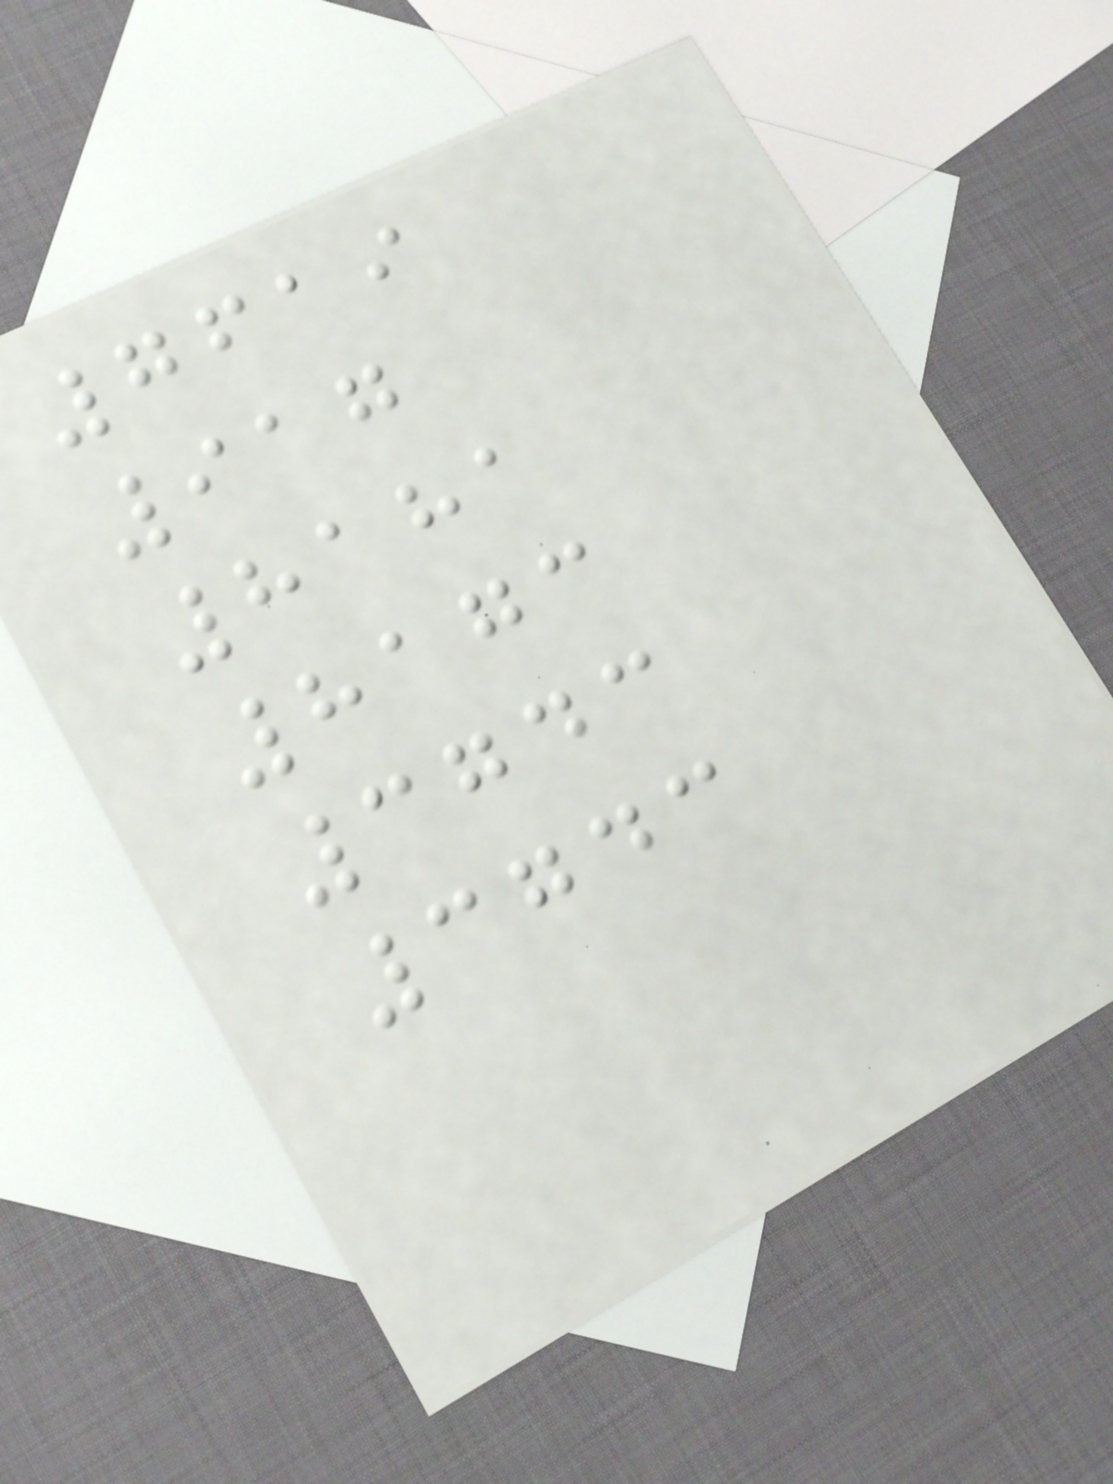7619
917
8181
8173
3743
3743
